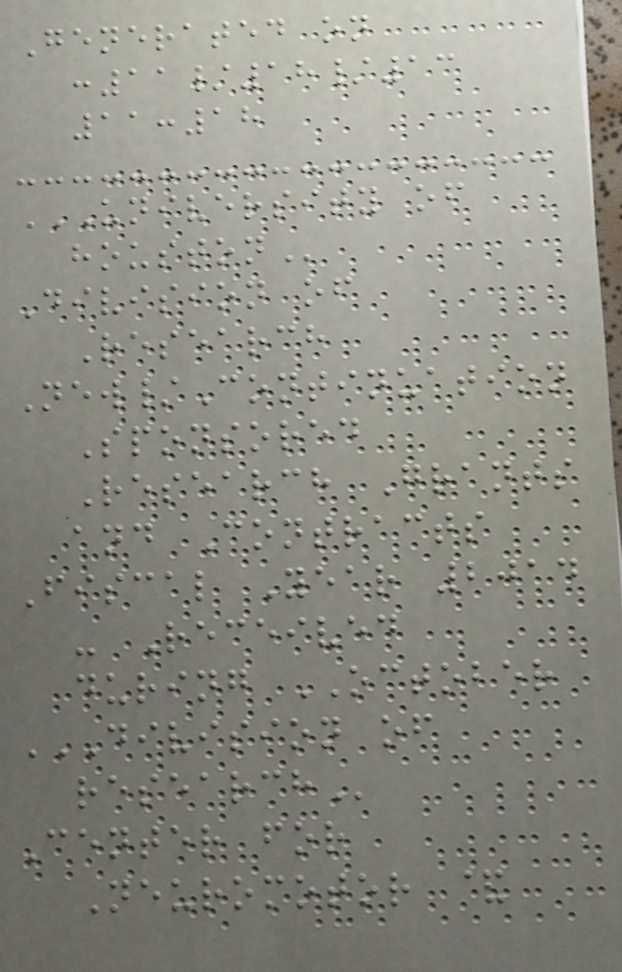Generated on
:11/18/13
11:18
UNIVERSITY OF
HOUSTON
Division of
Research
New/Continuation
Sponsored
Research Grants
and Contracts
Fiscal Year 2014
- Received
during OCTOBER
DIVISION OF
RESEARCH
Center for
Neuromotor &
